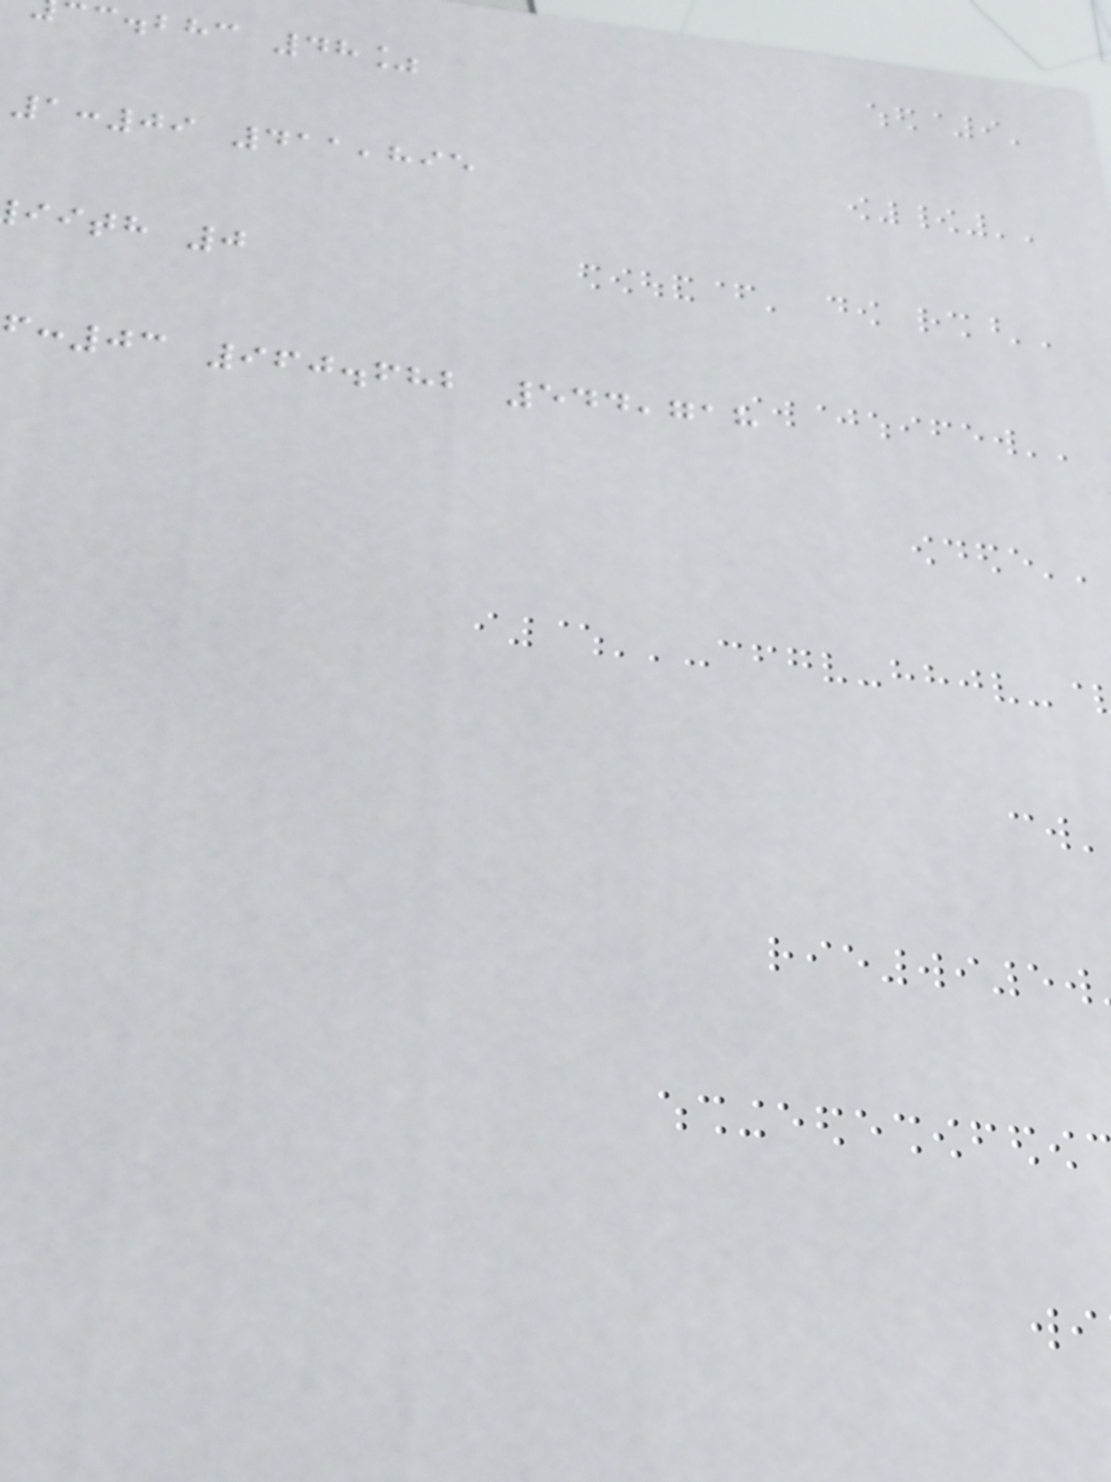c.bhc 48%
1:09 411,895
iith 0
:03 960.682 544,718
